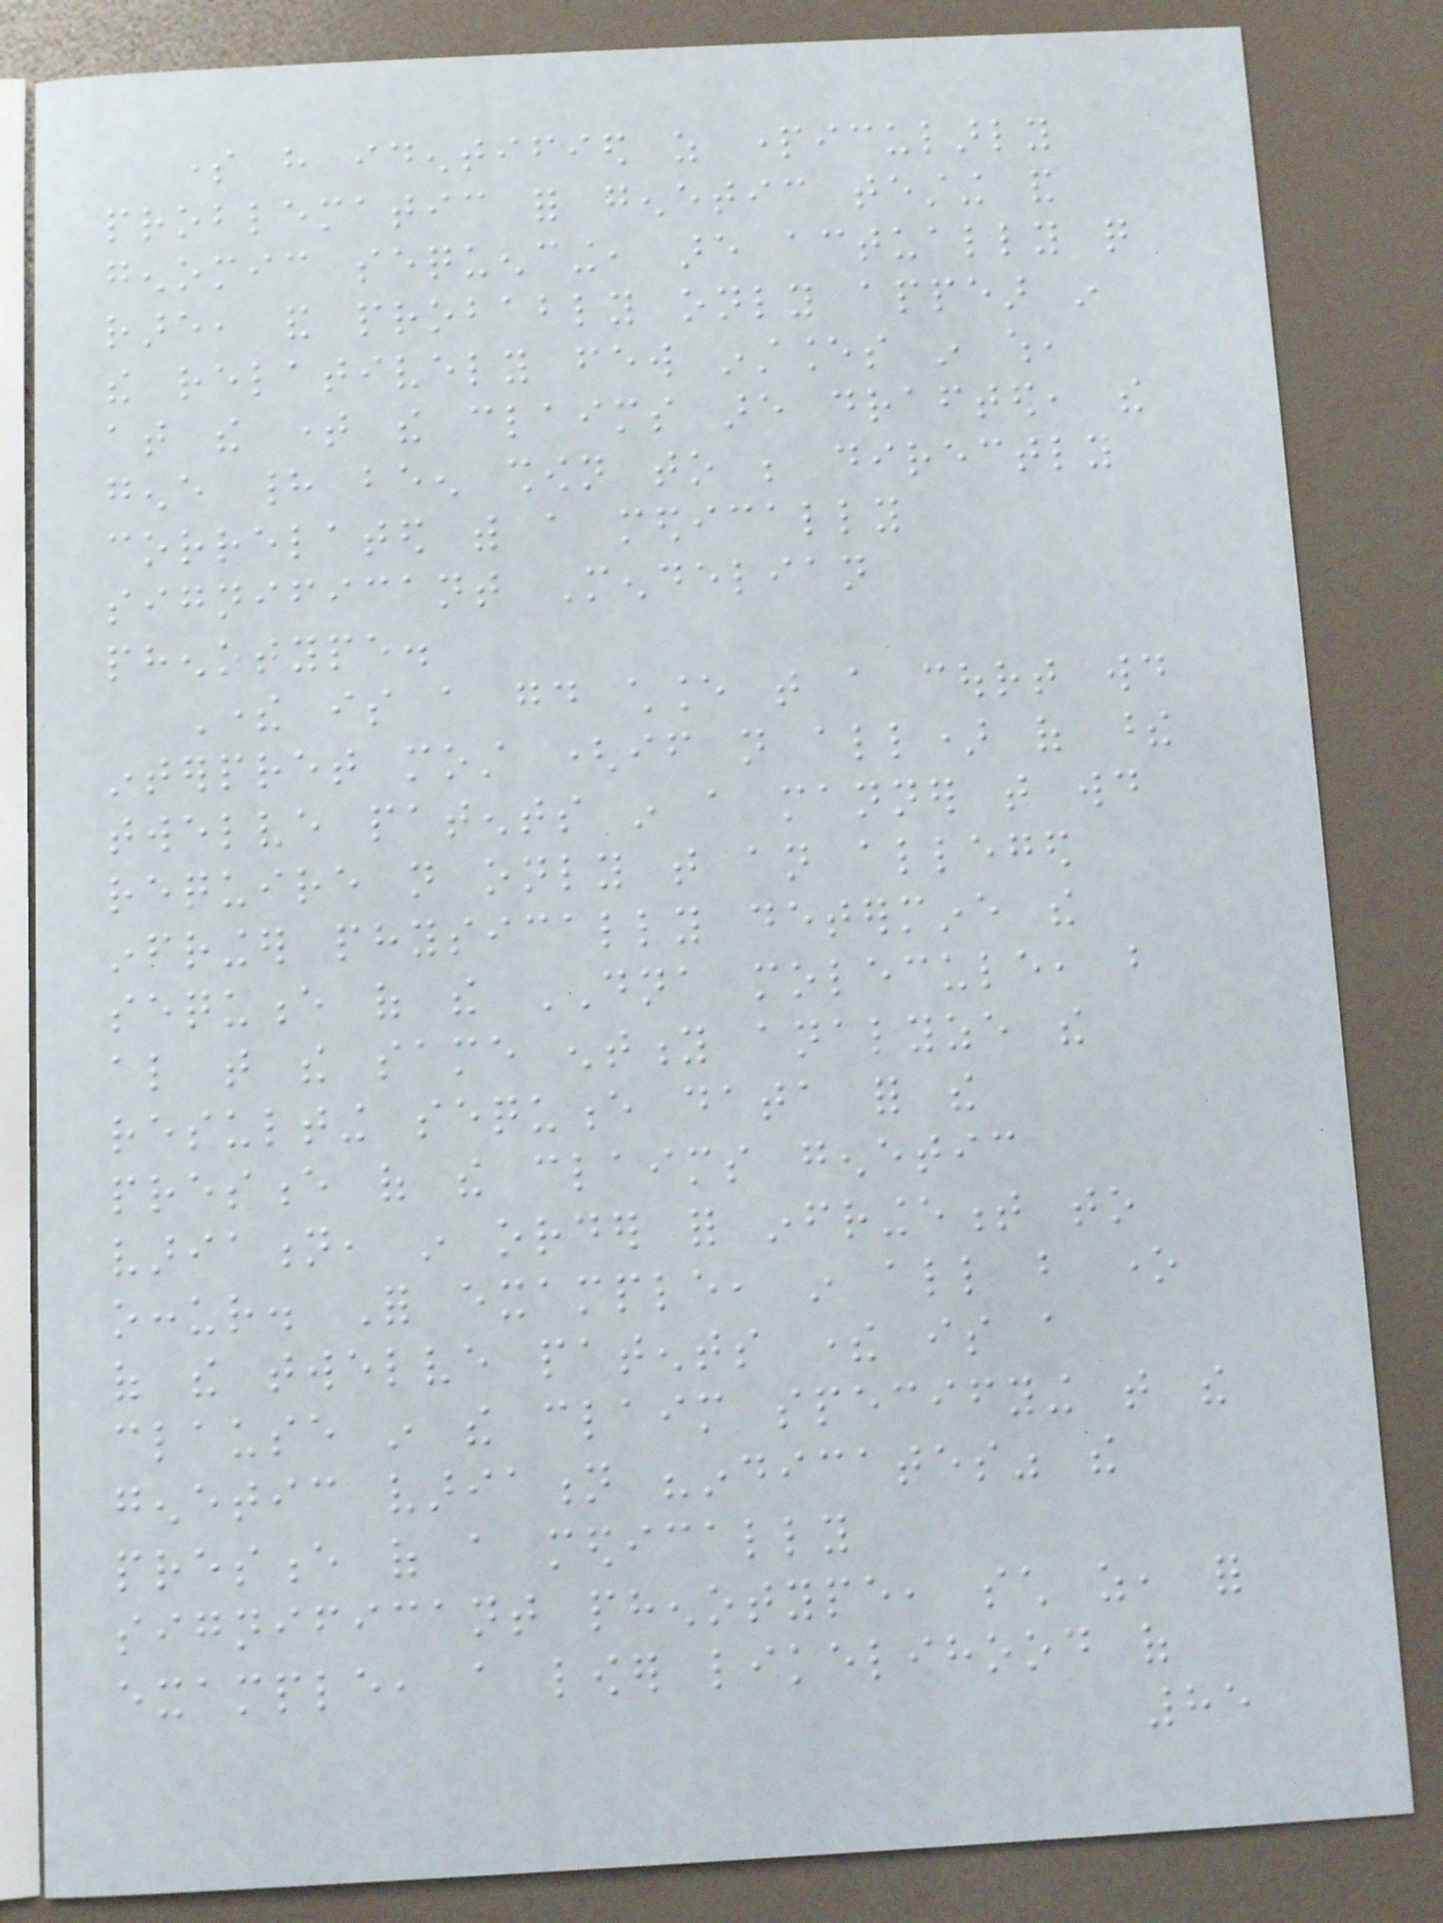some have identified as particularly
problematic for genetic testing and
genomic sequencing, are actually quite
rare, and probably only appear in
the relatively few instances in which,
at the time the claims are drafted, the
gene had been shown to be directly
correlated with a medically
significant Mendelian
phenotype.
There is a good chance that a court would
interpret most (if not all) of these
twelve patents in a manner that would
require not only that an alleged
infringer physically determine the
sequence of the DNA molecule, but
also that the same entity analyze the
resulting sequence data for the
presence of the claims genetic
variation, in order for infringement to
occur. For example, in all but one
of the twelve patents there is a
clause in the claim specifying that the
genetic variation "indicates" the
presence of a medically
significant phenotype, such as, for
example, a lower likelihood of
85
